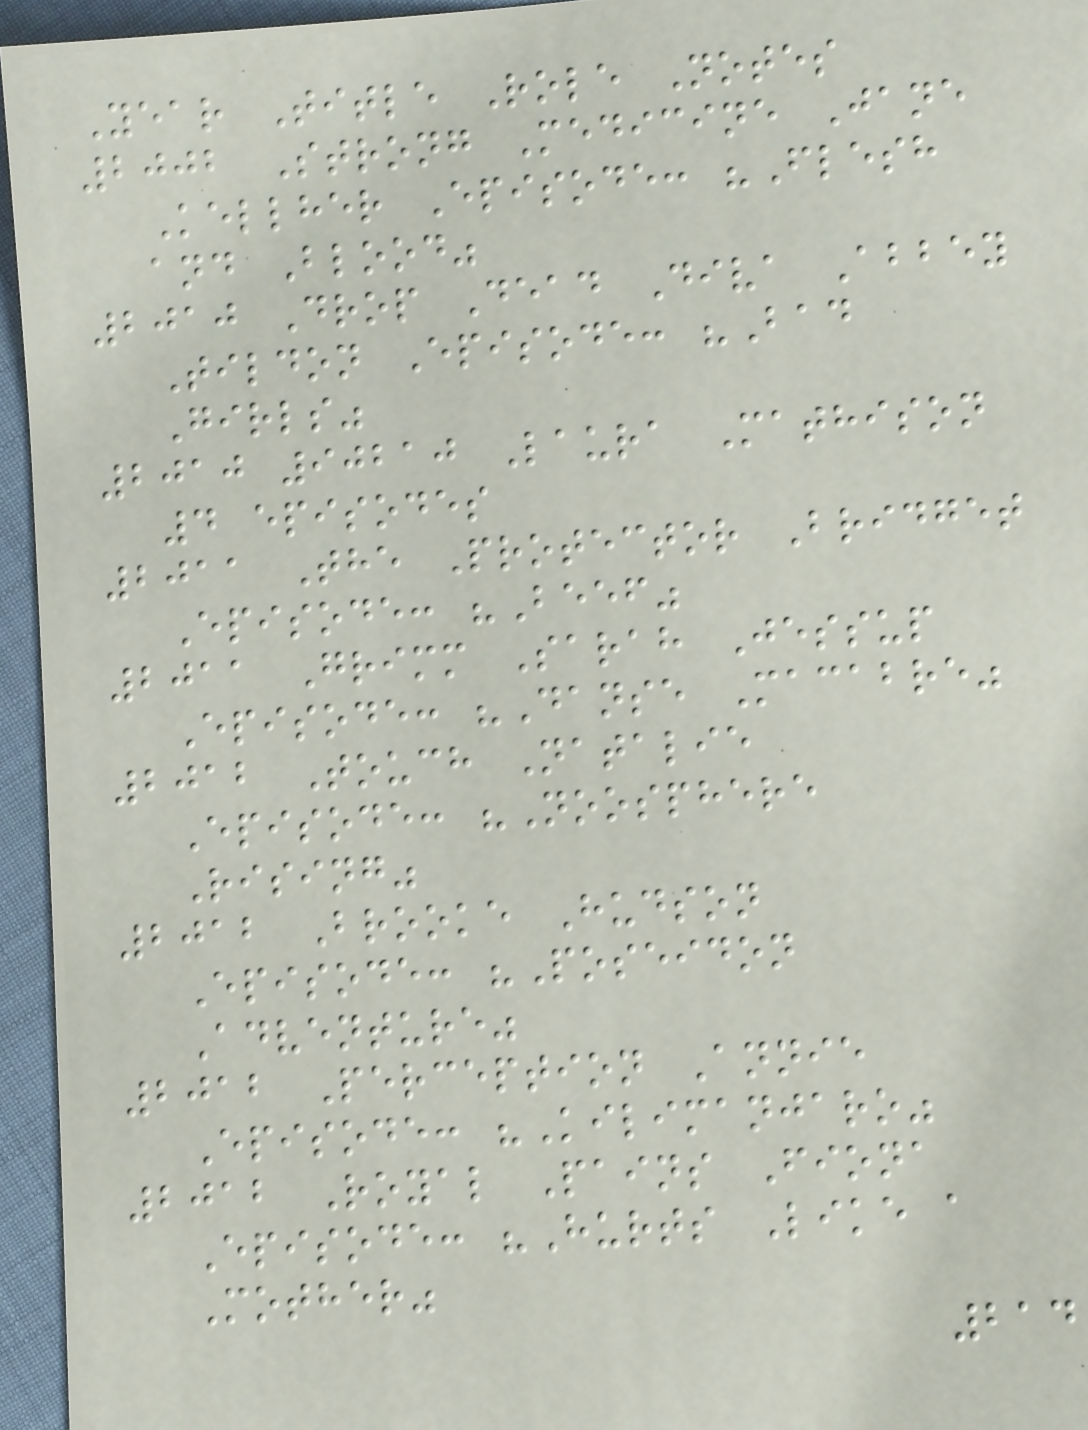Year Title Role Notes
2002 Strong Medicine Jane
Kellher Episode: "Flesh
and Blood"
2010 Drop Dead Diva Abbey
Tildon Episode: "Bad
Girls"
2010 90210 Laura Mathison
4 episodes
2011 The Protector Bridget
Episode: "Beef"
2011 Grimm Sarah Jessup
Episode: "Danse Macabre"
2012 Touch Natalie
Episode: "Noosphere
Rising"
2012 Brooke Hudson
Episode: "Poseidon
Adventure"
2012 Perception Annie
Episode: "Kilimanjaro"
2012 Royal Pains Fiona
Episode: "Hurts Like a
Mother"
214
